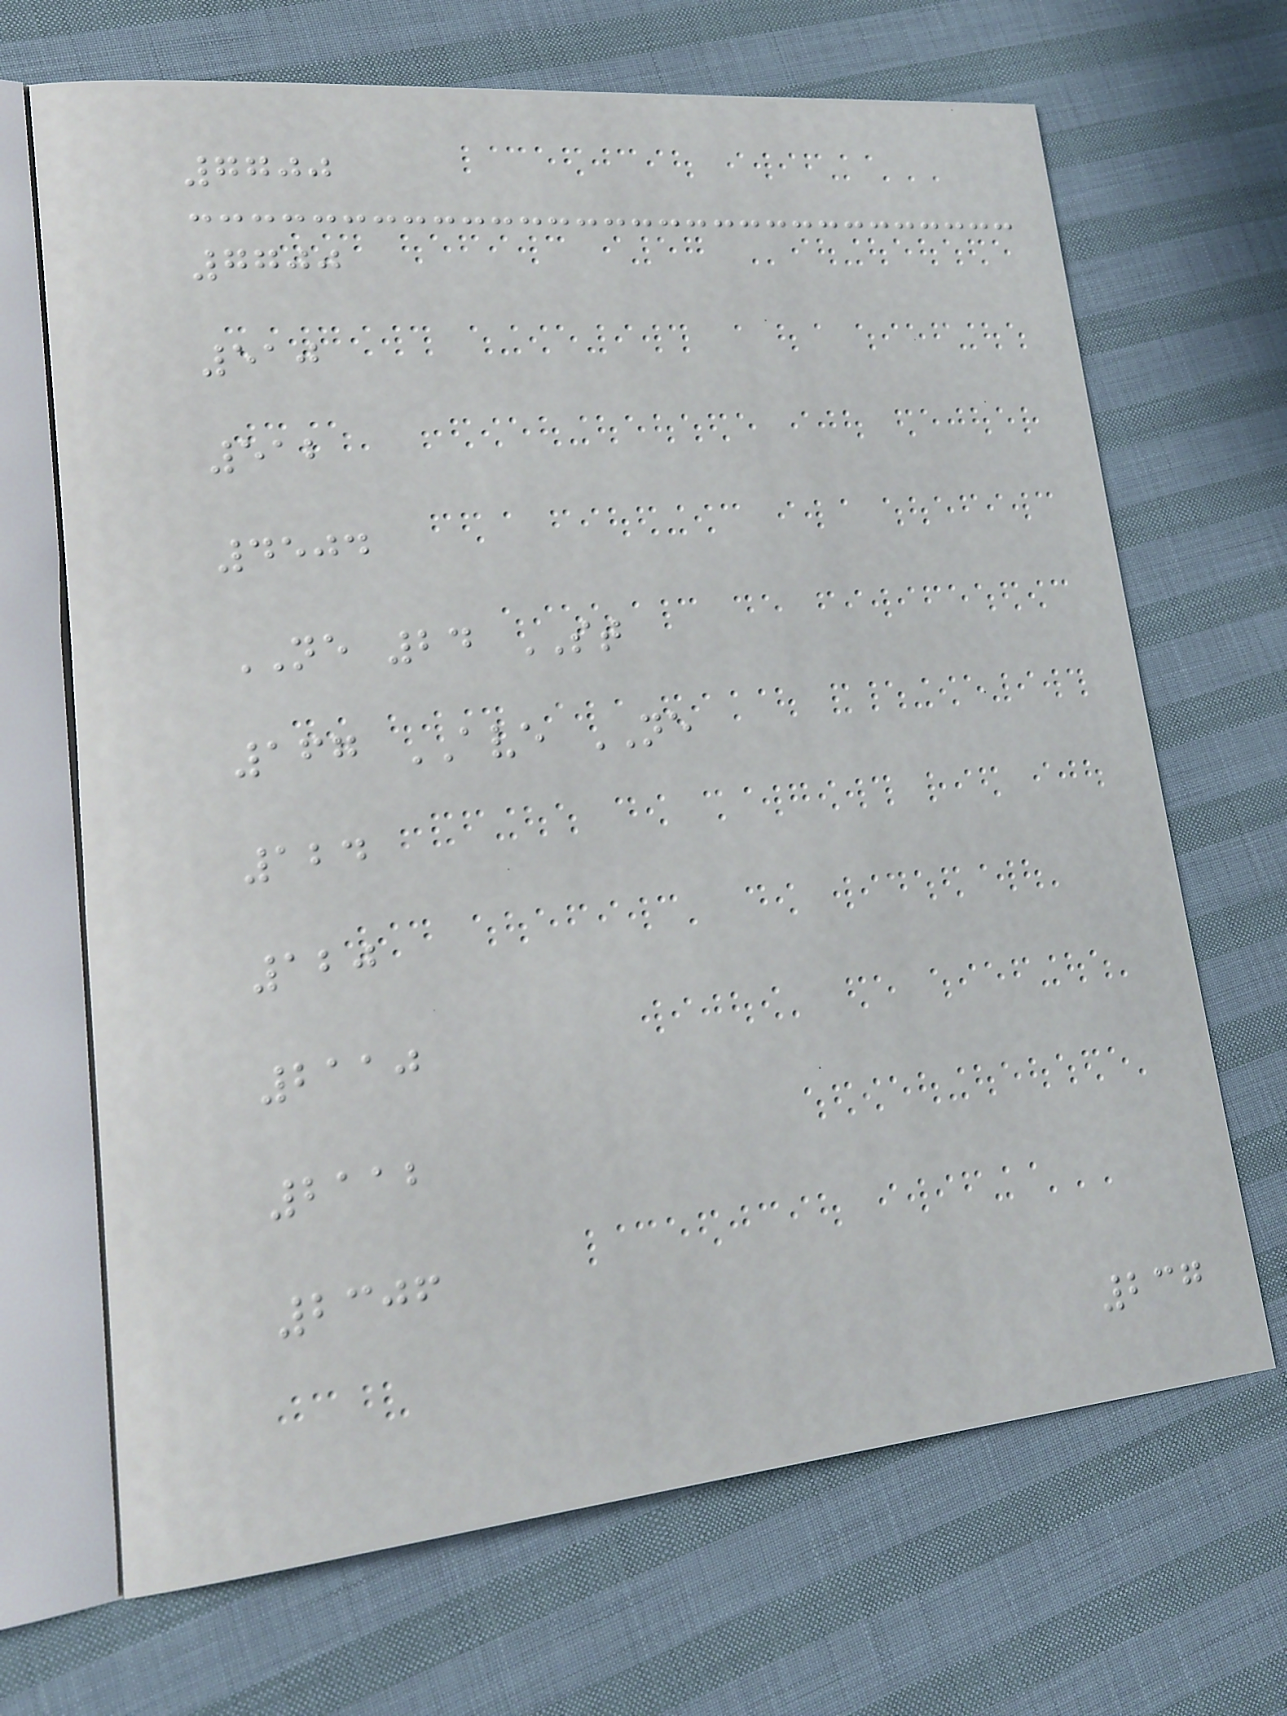7700
7700
510
512
4504
NE 24 ST
167 AVE NE
124
120
2110
2112
2306
237
